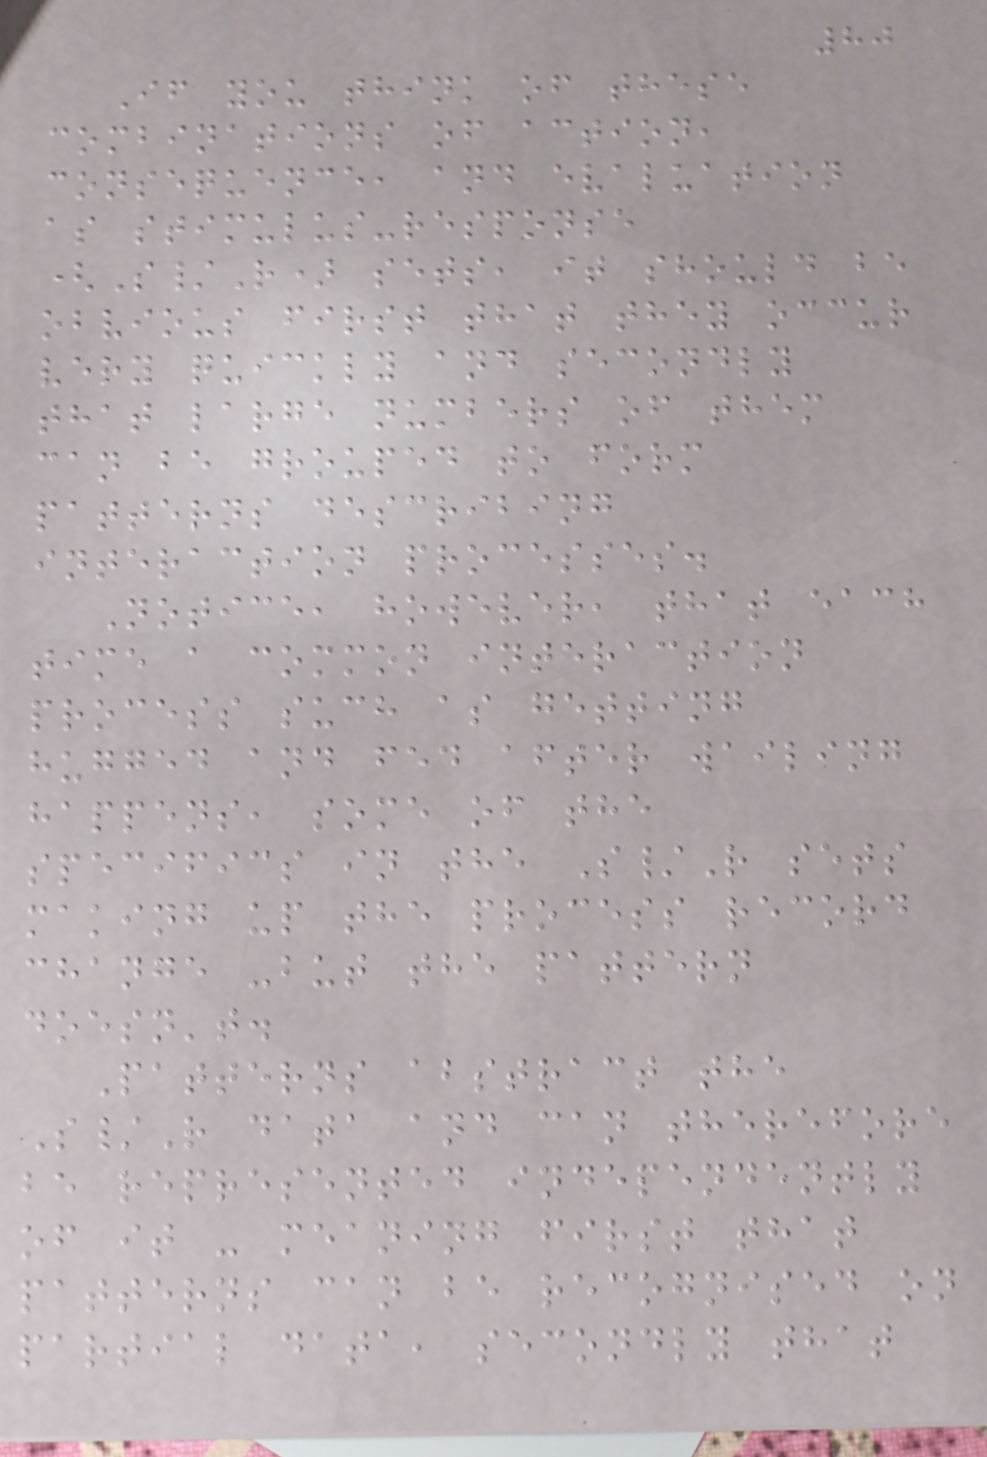80
If you think of these
combinations of action,
consequence, and evaluation
as stimulus-response
(S/R) sets, it should be
obvious first that they occur
very quickly and secondly
that large numbers of them
can be grouped to form
patterns describing
interaction processes.
Notice, however, that each
time a common interaction
process such as getting
hugged and fed after wailing
happens, some of the
specifics in the S/R sets
making up the process record
change -but the pattern
doesn't.
Patterns abstract the
S/R data and can therefore
be represented independently
of it - meaning first that
patterns can be recognised on
partial data, secondly that
